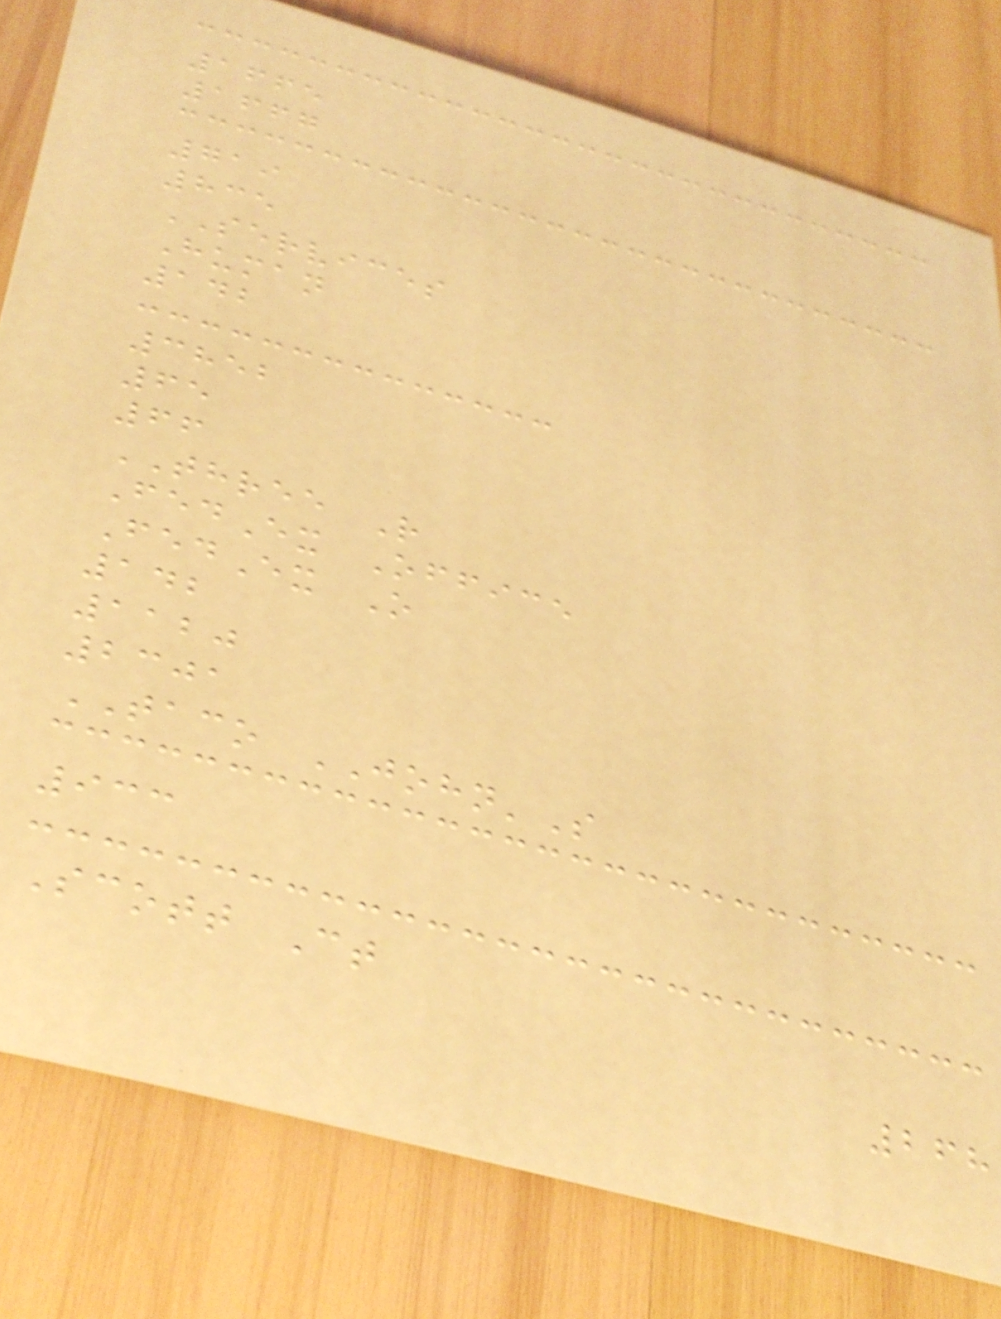1665
1667
719
835
SERVICES
Human
142
3852
65
66
THREE R
FedEx Office
FedEx O
142
1120
2301
TACO JOHN'S
933
Scott Ct
268
